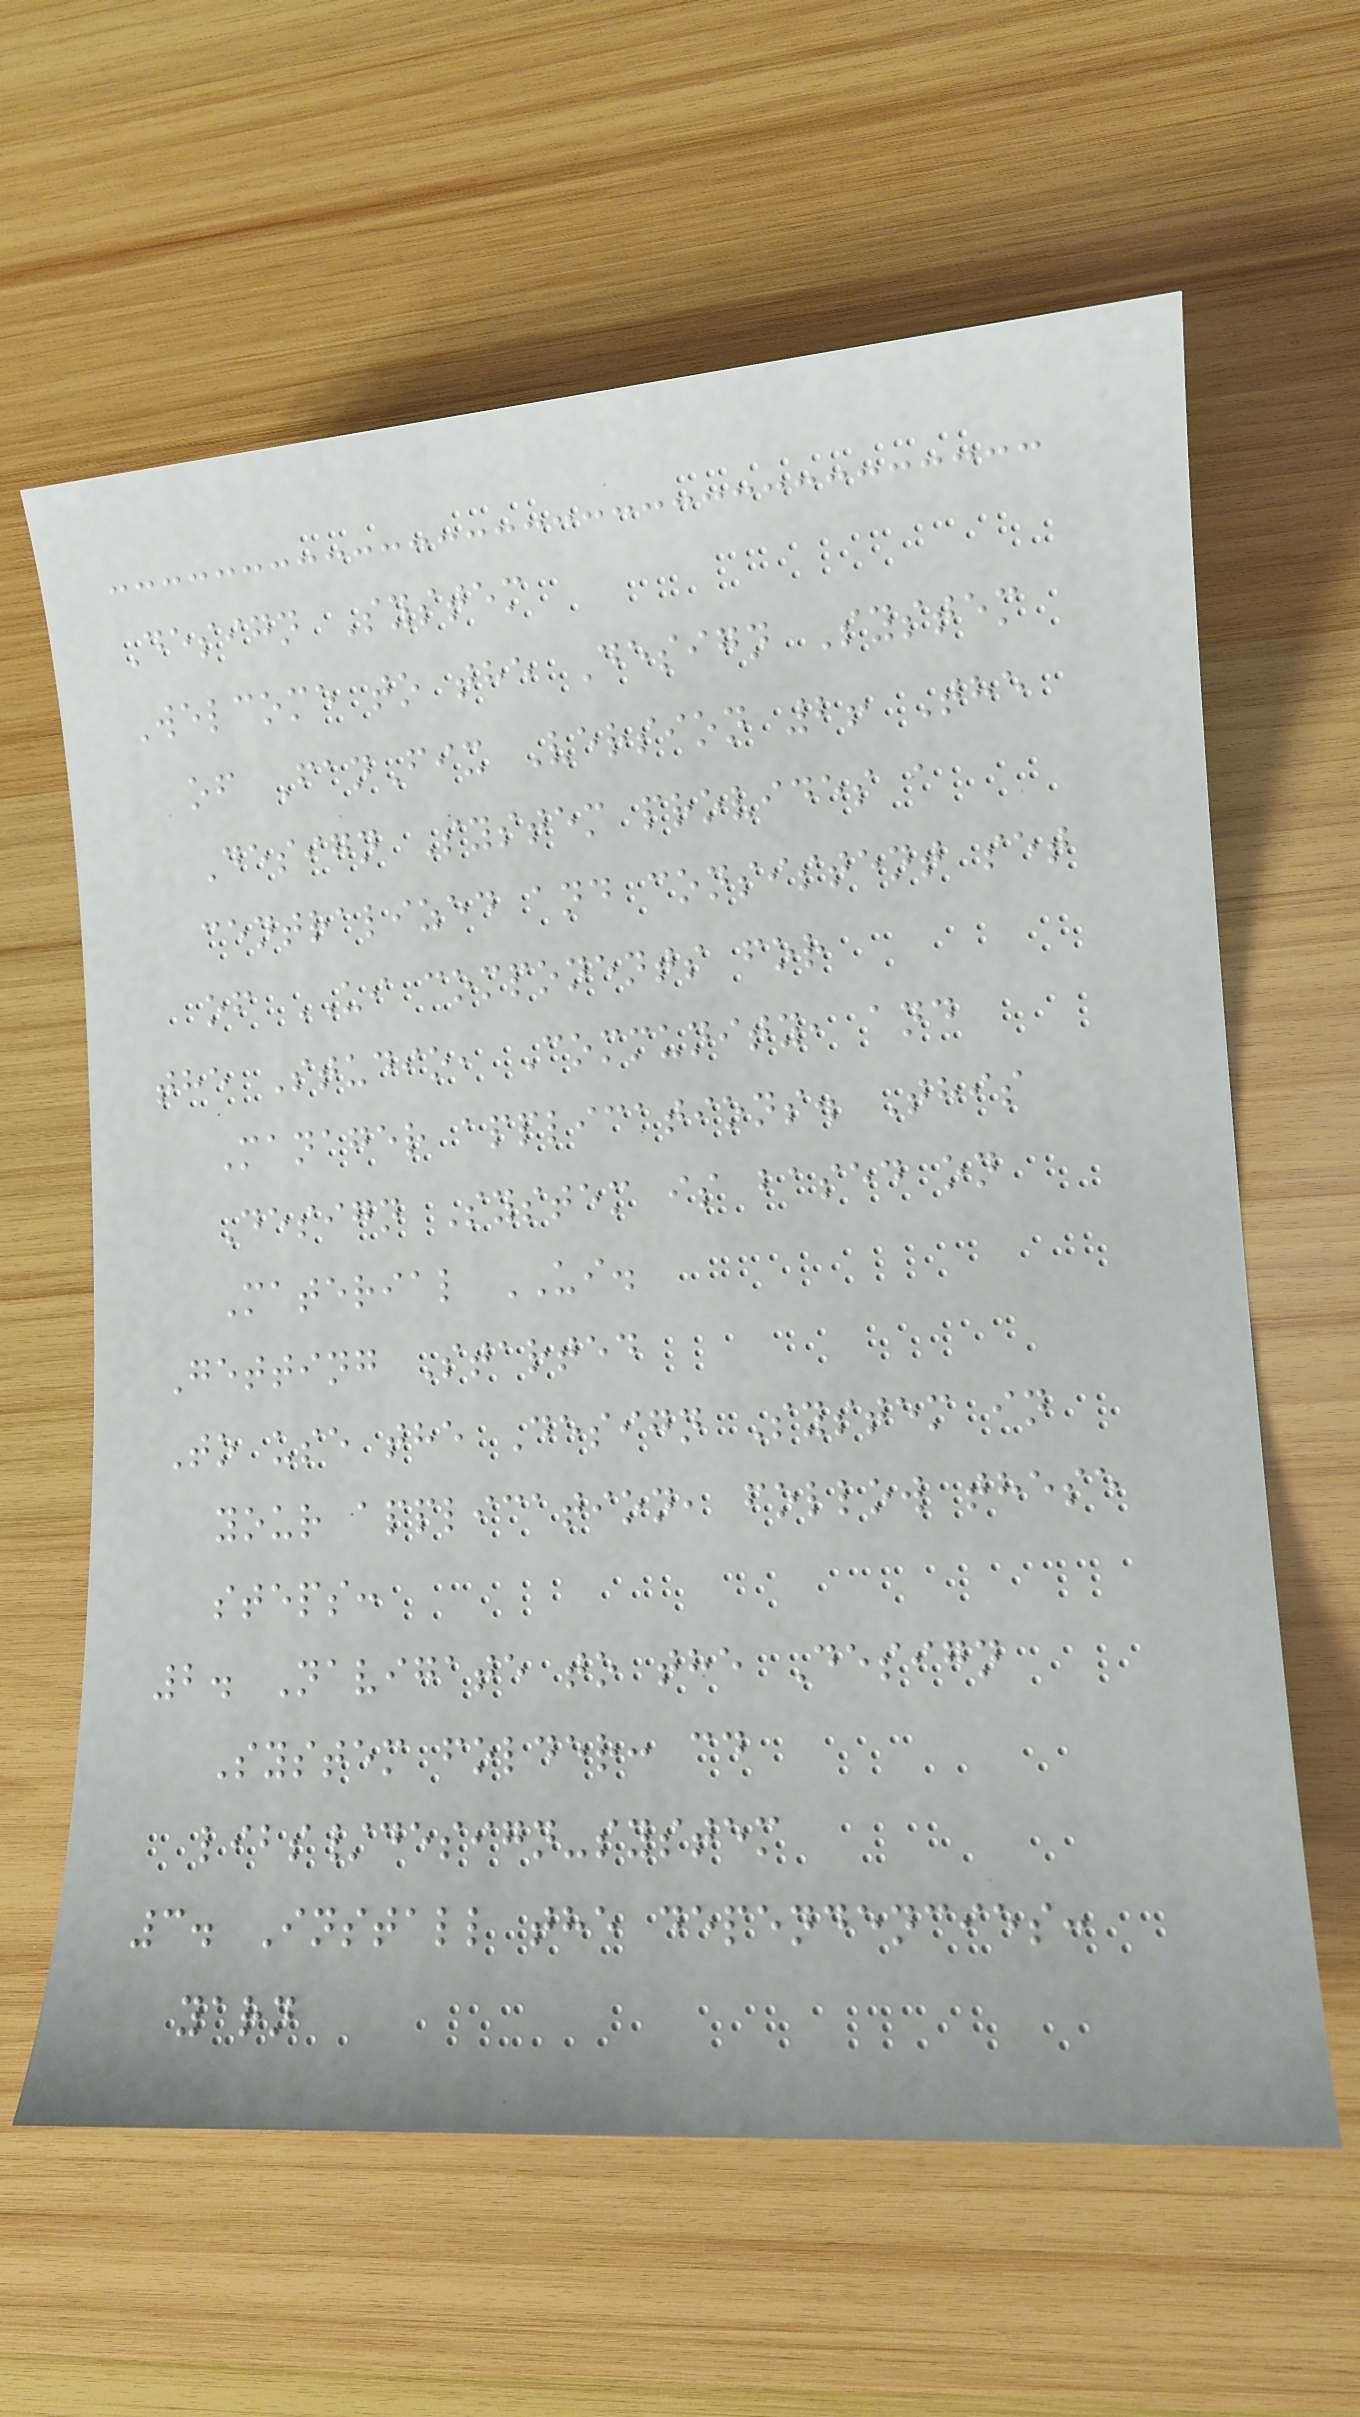Design System
Welcome to the Design System
of FanFix Version 2! The
Design System provides a
centralized and consistent set
of UI components for
the Studio, Community, and
Manager applications. This
Design System is based on
Material UI.
Getting Started
To use the Design System in
your application, follow these
steps:
2. Navigate to the Design
System folder: cd
libs/design-system
3. Install the dependencies:
yarn
